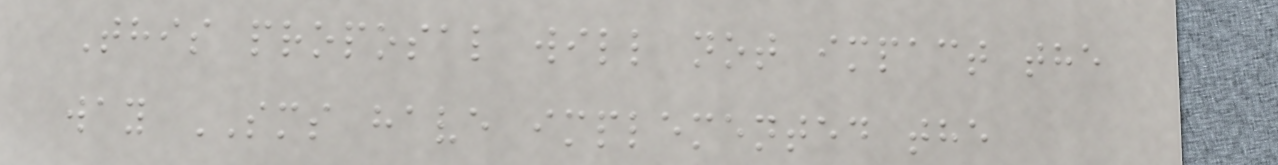This proposal will not impact the
way SMS have implemented the
